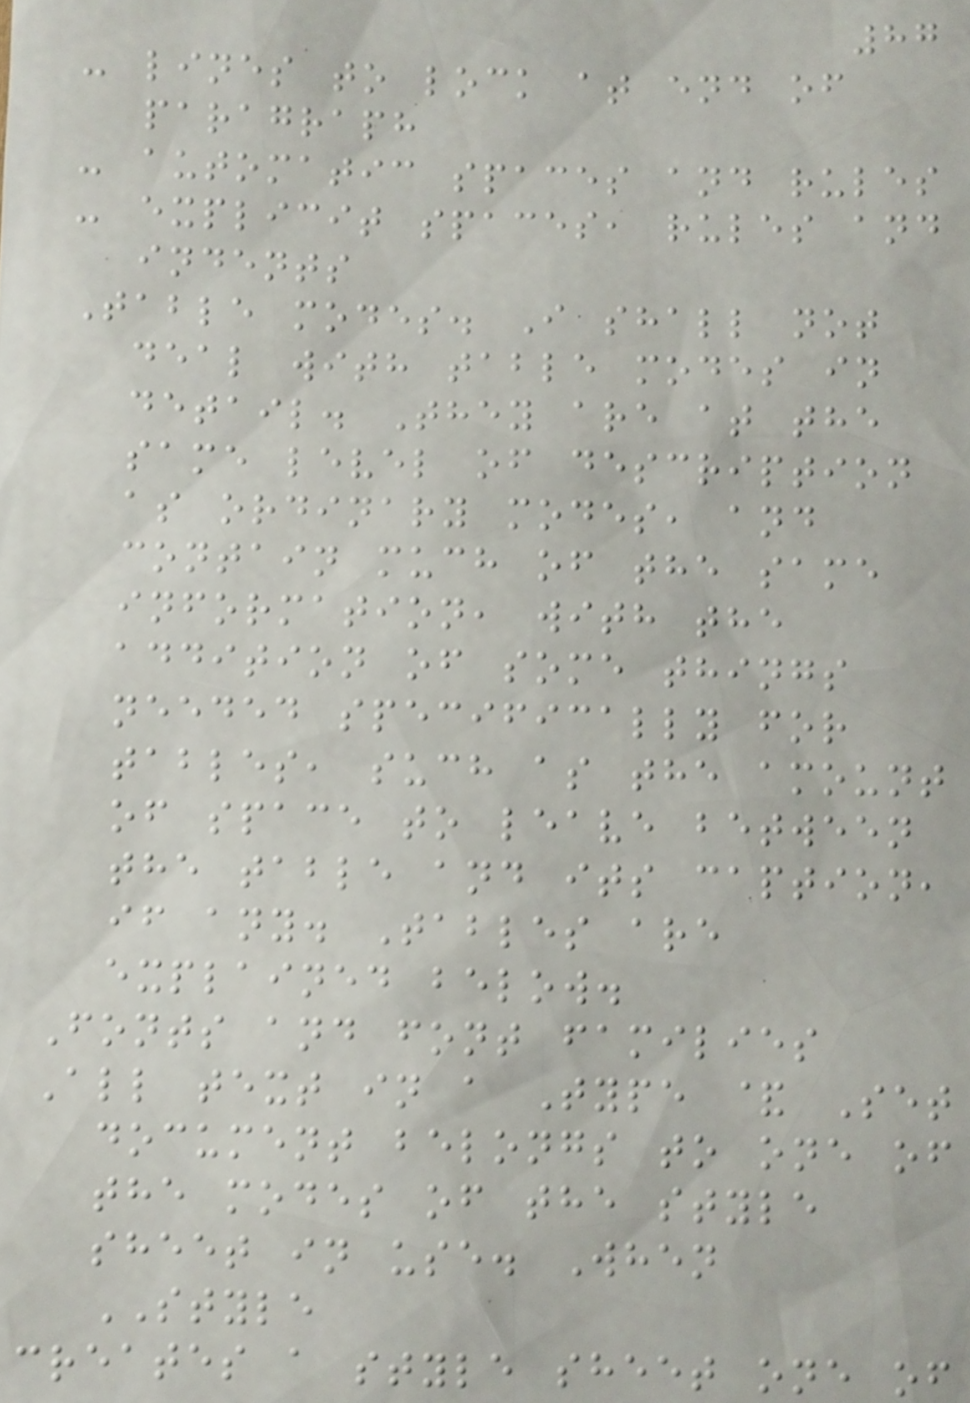87
- lines to lock at end of
paragraph
- automatic spaces and rules
- explicit spaces, rules and
indents
Table modes. I shall not
deal with table modes in
detail. They are at the
same level of description
as ordinary modes, and
contain much of the same
information, with the
addition of some things
needed specifically for
tables, such as the amount
of space to leave between
the table and its caption,
if any. Tables are
explained below.
Fonts and font families
All text in a Type & Set
document belongs to one of
the modes of the style
sheet in use. When
STYLE
creates a style sheet one of
